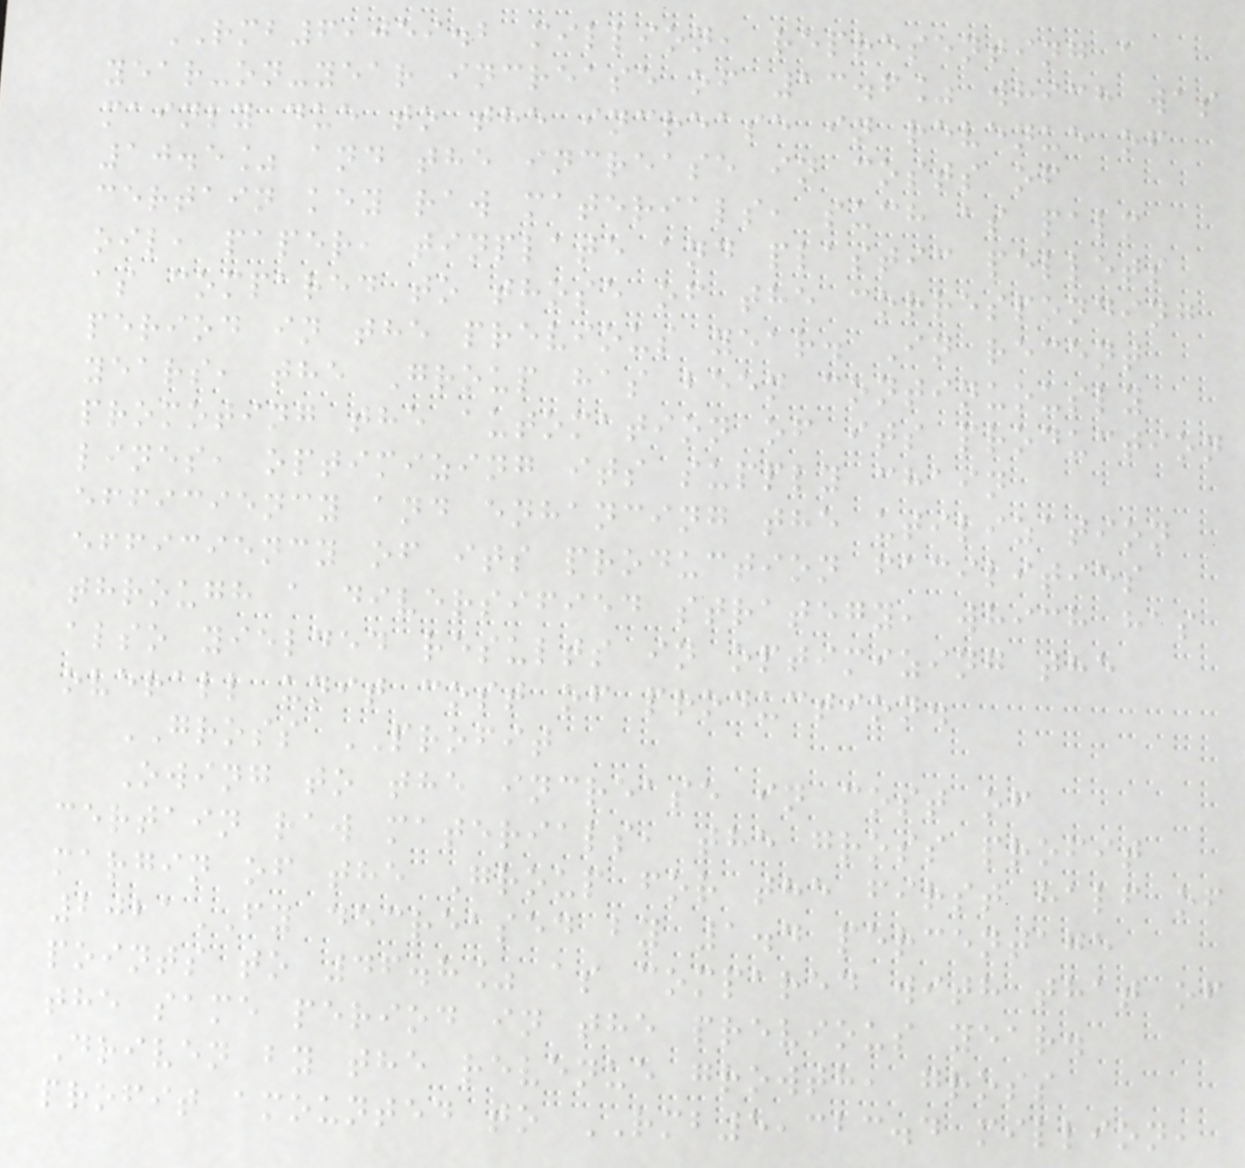RMB6,059.2 million, representing a
year-on-year increase of 13.6% which was
mainly due to the increase in revenue of
10.5% and the increase in costs of
certain key raw materials, such as palm
oil, paper, tinplate and plastic pellets
as compared to those of the corresponding
period in the previous year. In recent
years, the Group has been continuously
promoting the automation of its production
lines, optimizing its supply chain
efficiency and enhancing the utilization
efficiency of its production facilities
through a diversified strategy, which has
also yielded results in optimizing the
overall unit cost of production.
GROSS PROFIT
Owing to the increase in cost of
certain raw materials, the gross profit
margin of the Group for the first half of
2021FY decreased by 1.4 percentage
points to 46.8% as compared with that of
the same period in the previous year.
Driven by the revenue growth, gross
profit amounted to RMB5,323.4 million,
